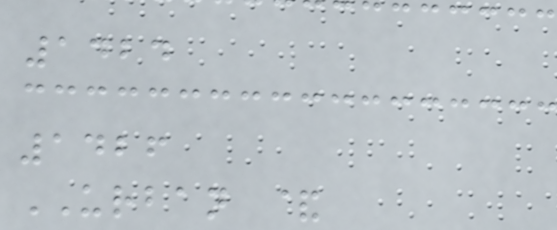1424
1426
URBAN &
